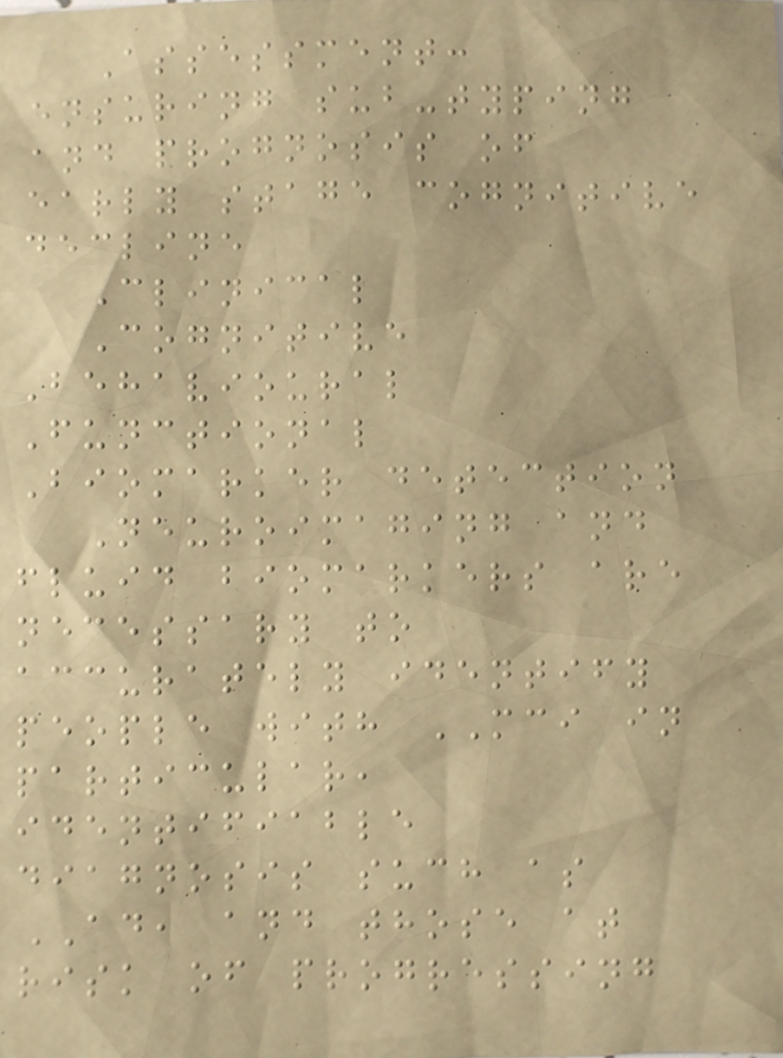Assessment:
ensuring sub-typing
and prognosis of
early stage cognitive
decline
Clinical
Cognitive
Behavioural
Functional
Biomarker detection
Neuroimaging and
fluid biomarkers are
necessary to
accurately identify
people with MCI in
particular,
identifiable
diagnosis such as
AD, and those at
risk of progressing
